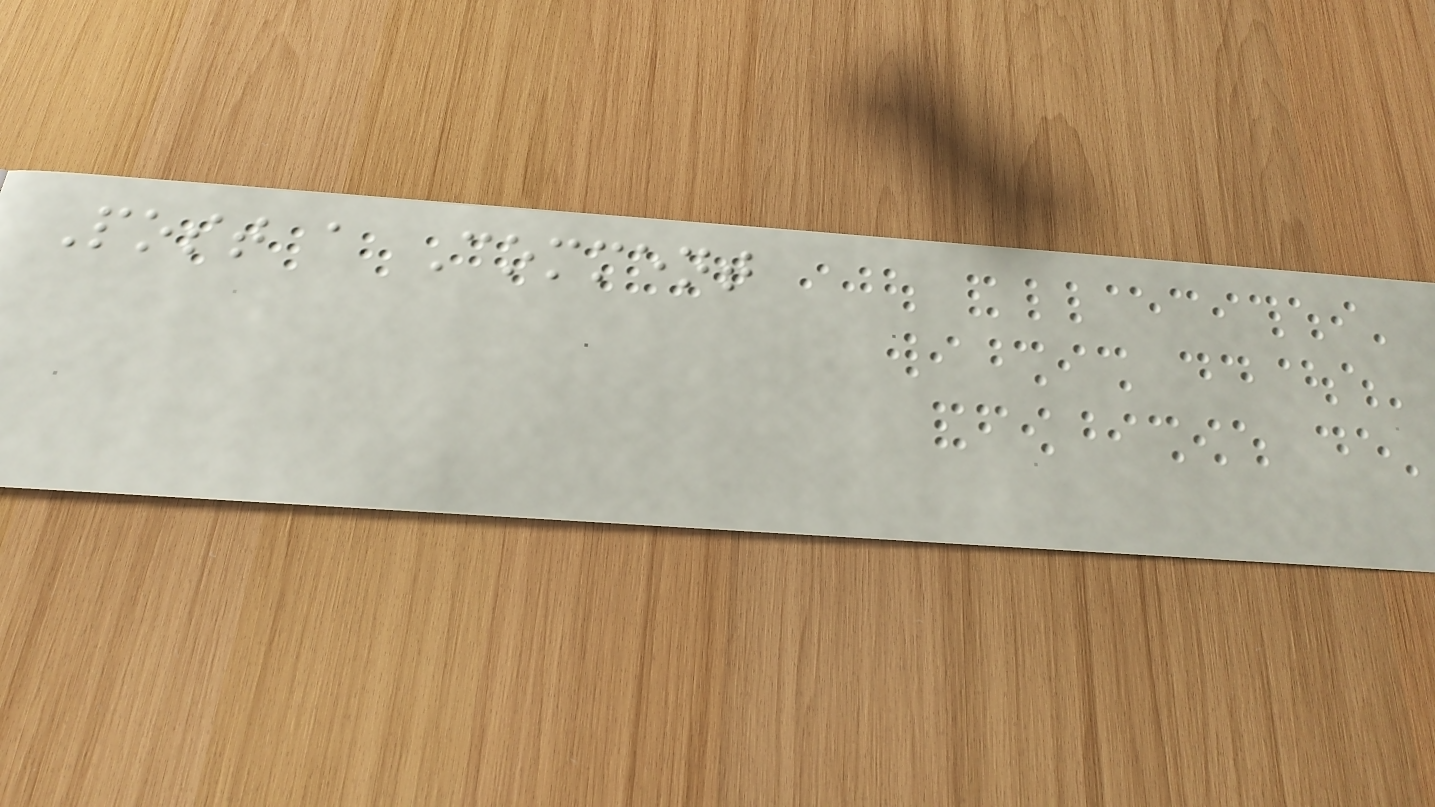Post a Comment
